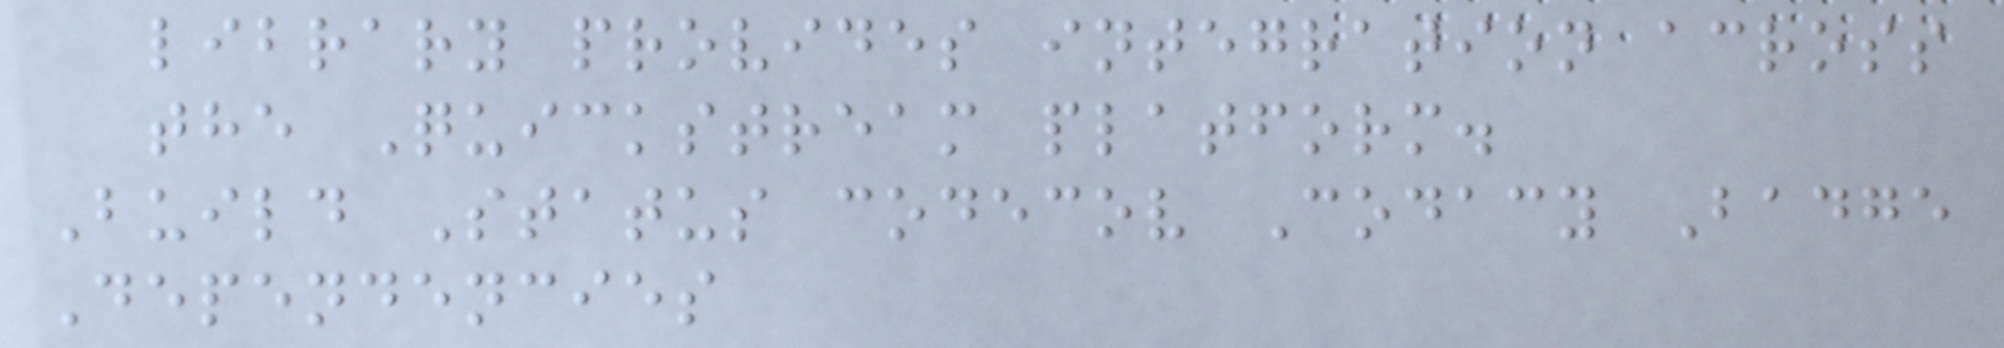library provides integration across
the Quickstream platform.
Build Status codecov Codacy Badge
Dependencies
